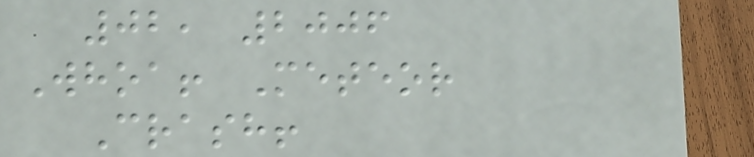02, 2006
Whoa! Meteor
Crash!
